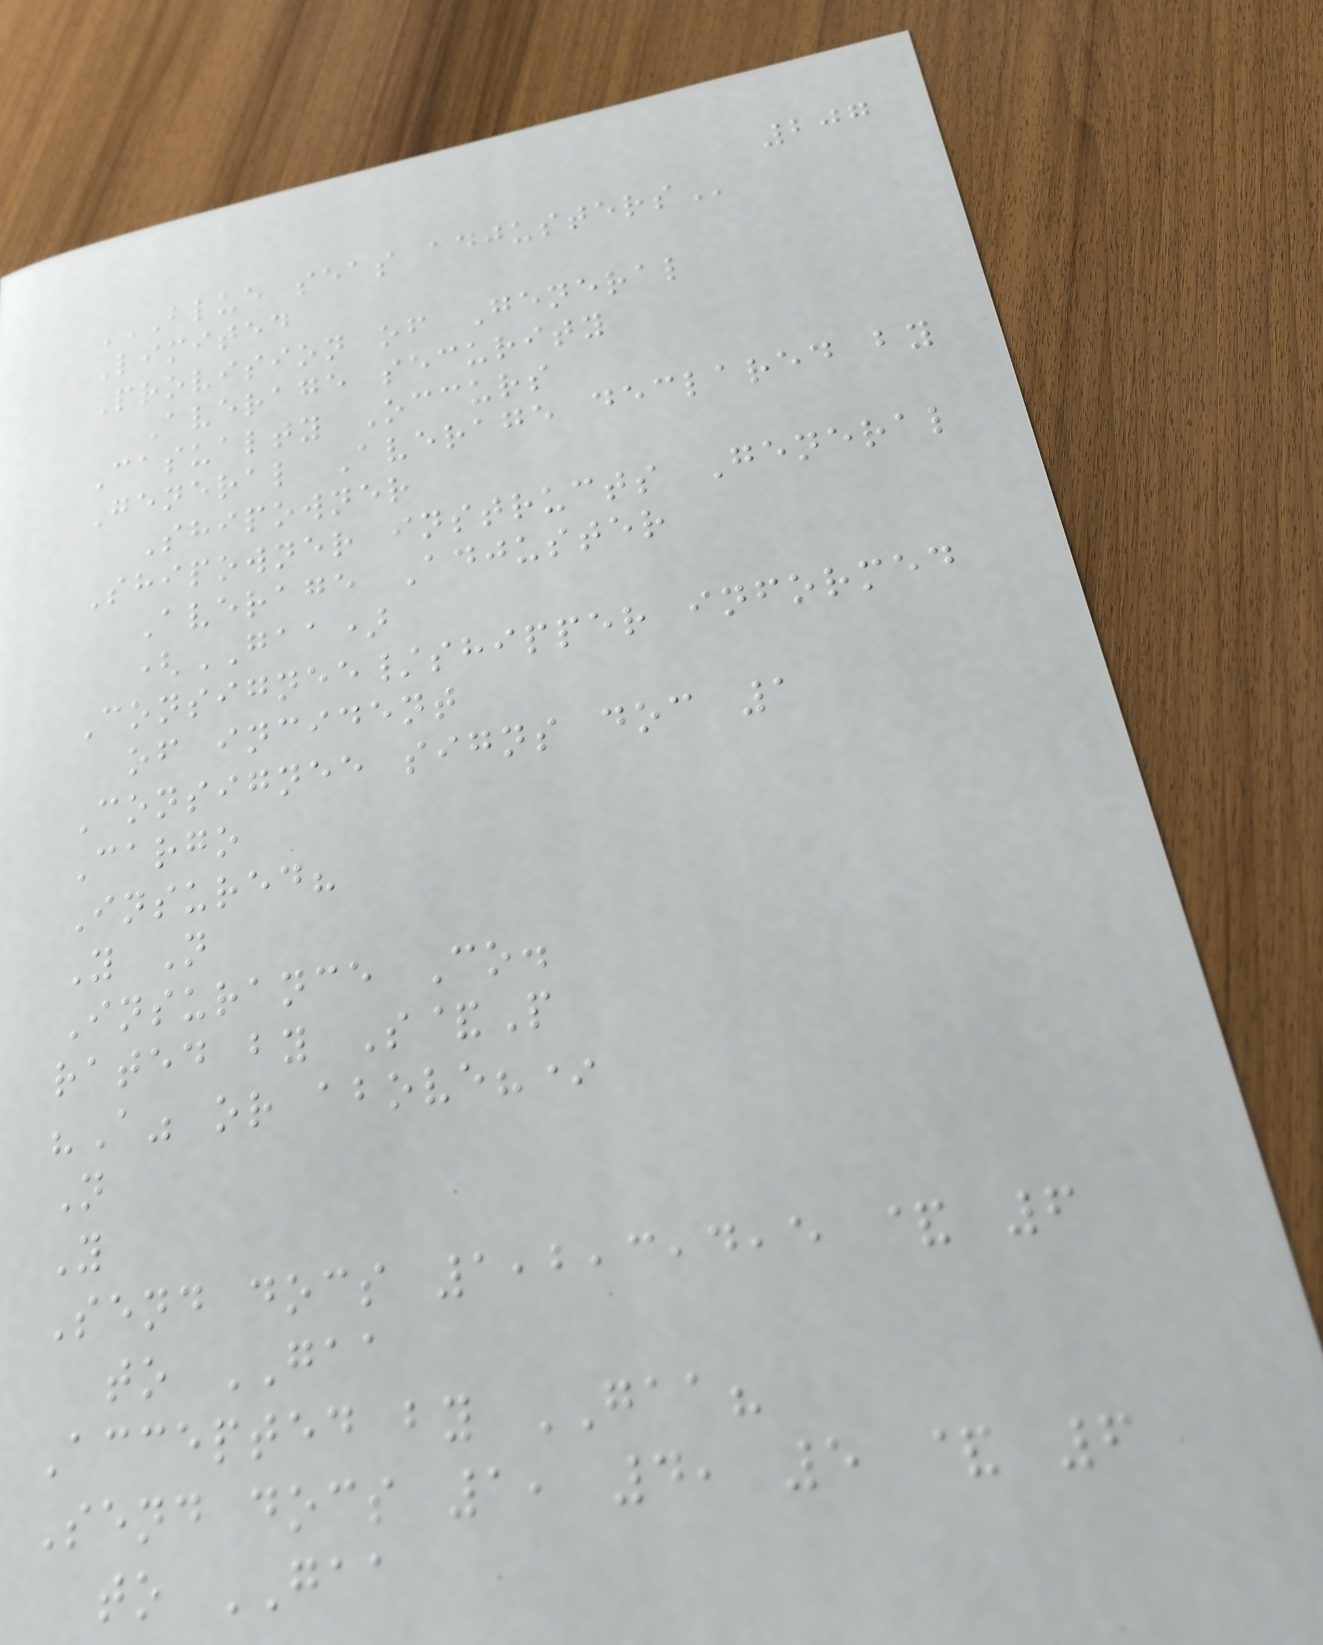207
BLUE SEAS ADJUSTERS
Limited
Provision of General
Average security
Casualty Occurs
General Average declared by
Shipowner
Shipowner instructs General
Average Adjuster
(GAA)
Consignee/shipper informed
of incident
Consignee signs doc 1
Cargo
Insured?
Y N
Insurance Co.
rated by S&P
"A" or above?*
N
Y
Send docs 1,2,3,4,5 & 6
to GAA
Accepted by GAA?
Send docs 1, 4, 5 & 6
to GAA
